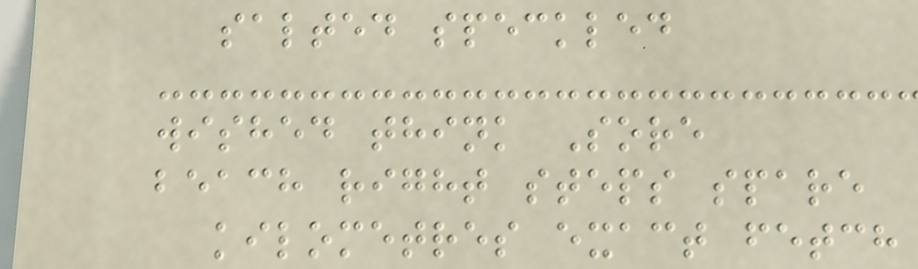salted speckled
wished think Sore
beach right steps spare
kilometres exact fetch
